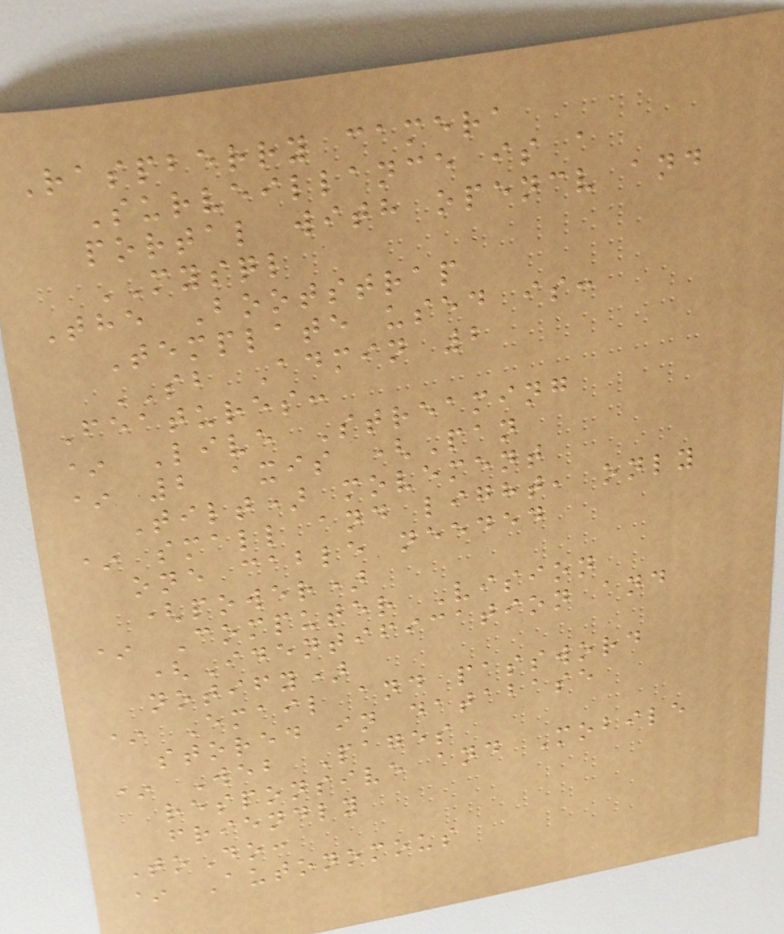Raspberry camera
Surveillance is a
portal with opencv and
MYSQL
The Bootstrap
Template used is:
SB Admin 2
Features:
* Live Streaming
* 2 axis (Pan
Tilt) movement
* small and light, only
one cable needed
(power)
* Computer Vision
(Identification and
notify)
* Email and password
stored in database
* Web Pages
responsive and Mobile
friendly
ToDo:
* Autonomous
